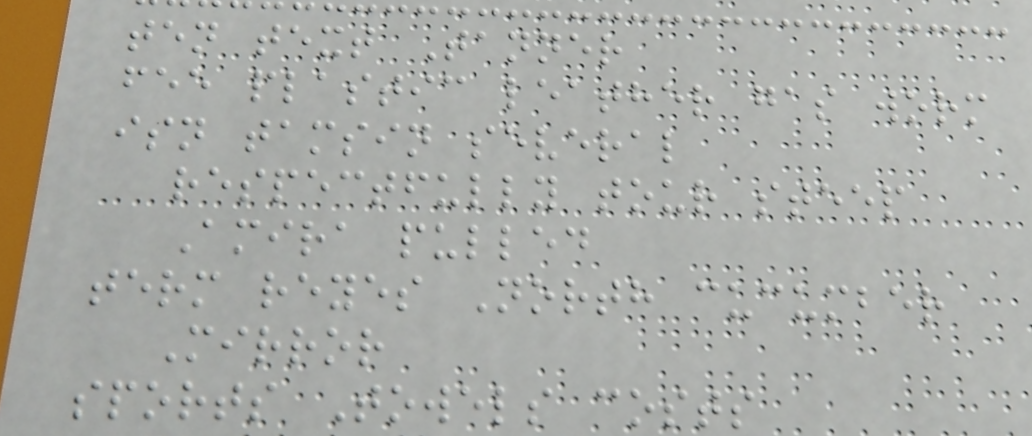ten text Tanner
fee plastic leather gas worm
isn tamsin several
respectfully tour steep
Amira pulled
term reyes North cucumber
Mirror
sports Towels costs
